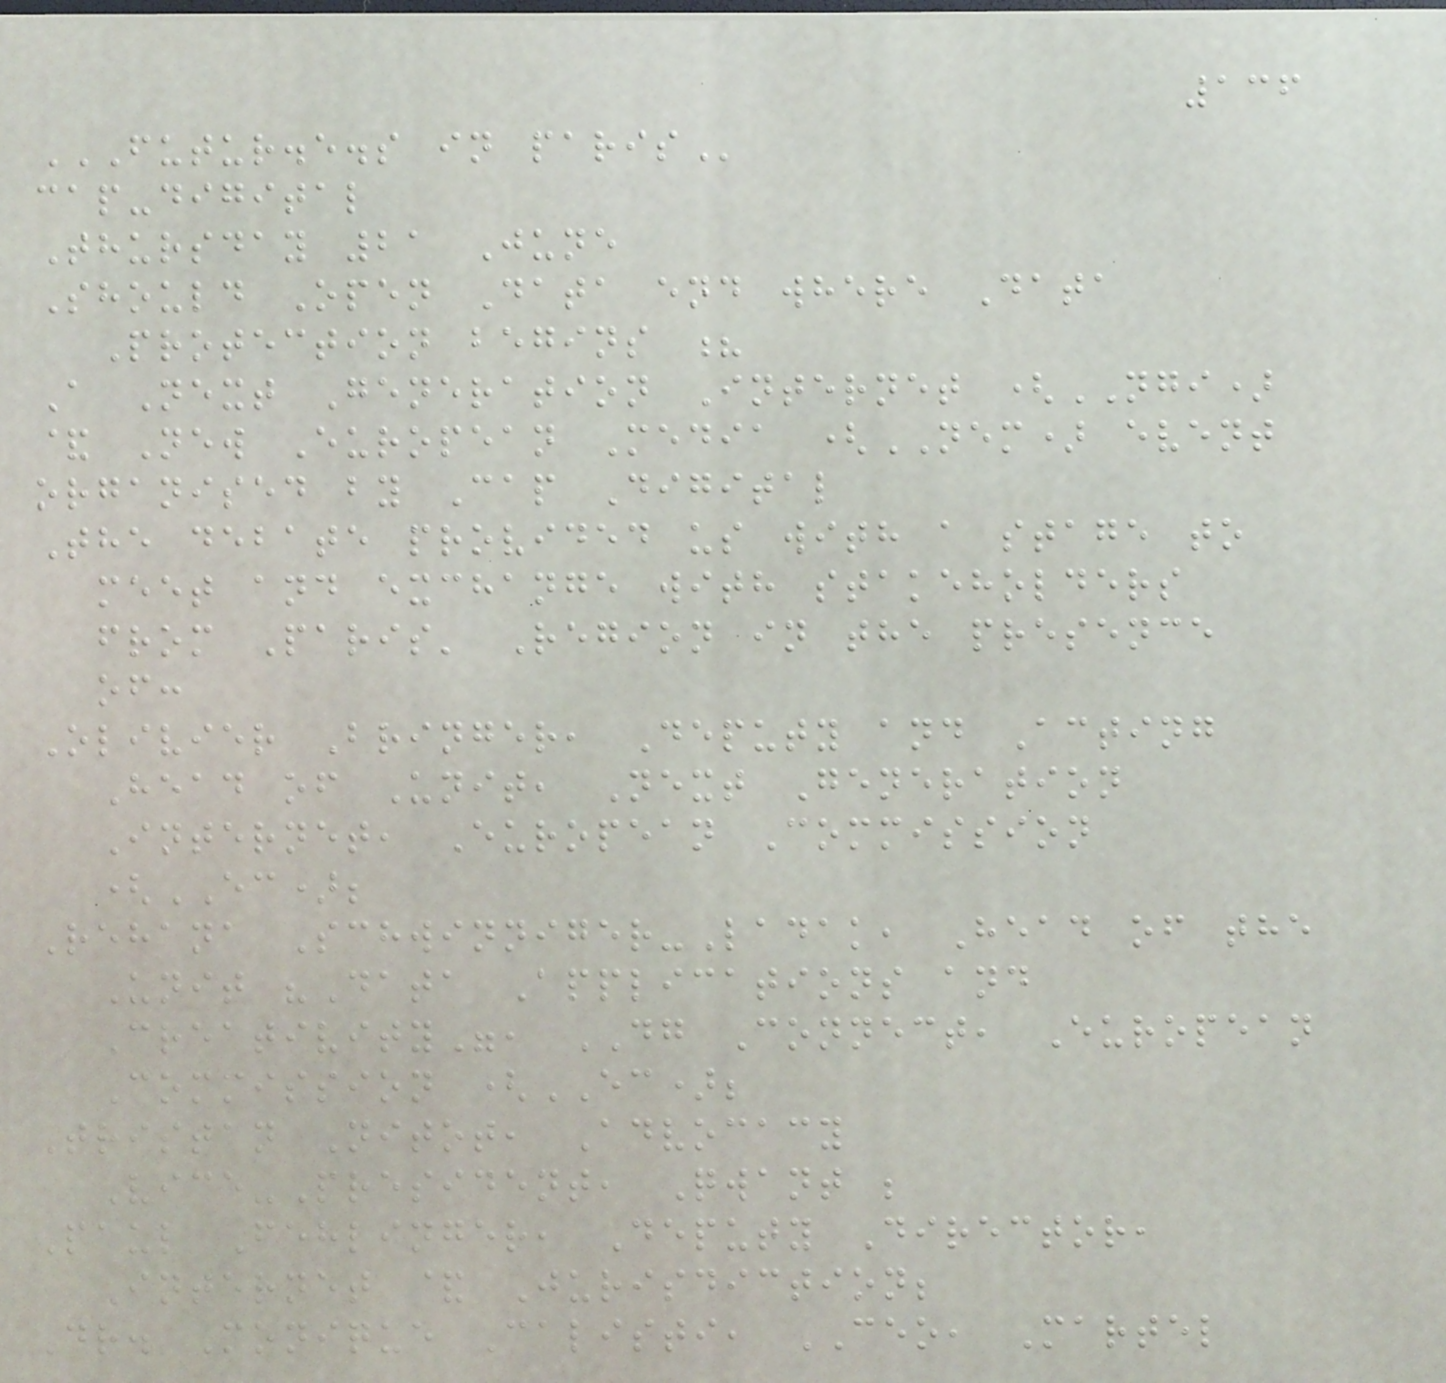136
FUTUR.E.S IN PARIS
cap-digital
Thursday 21 June
Should Open Data end where Data
Protection begins ?
A Next Generation Internet (NGI)
& New European Media (NEM) event
organised by Cap Digital
The debate provided us with a stage to
meet and exchange with stakeholders
from Paris' Region in the presence
of:
Olivier Bringer, Deputy and Acting
Head of Unit, Next Generation
Internet, European Commission
(EC);
Rehana Schwinniger-Ladak, Head of the
Unit "Data Applications and
Creativity", DG Connect, European
Commission (EC);
Tristan Nitot, Advocacy
Vice-President, Qwant ;
Paul Fehlinger, Deputy Director,
Internet & Jurisdiction;
Dr. Monique Calisti, CEO, Martel
